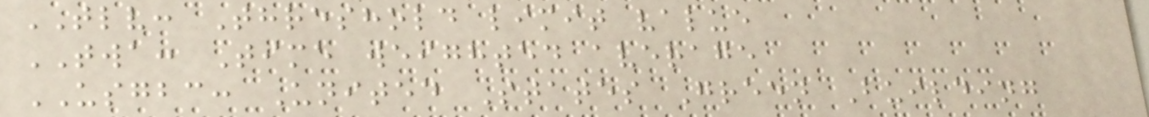TLV: Threshold limit value
TWA: Time weighted average
USGBC: United States Green Building
